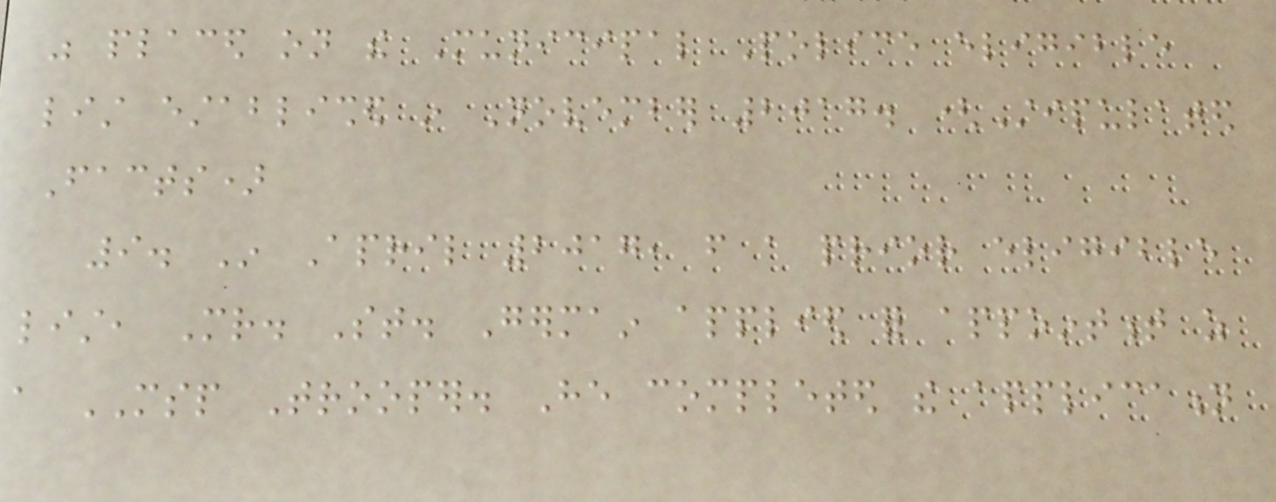was placed on the Municipal Police eligible
list established in November 2017. (Stipulated
Facts)
9. In April 2017, from a prior eligible
list, Mr. St. Germain applied for appointment as
a MSP Trooper. He completed the application
